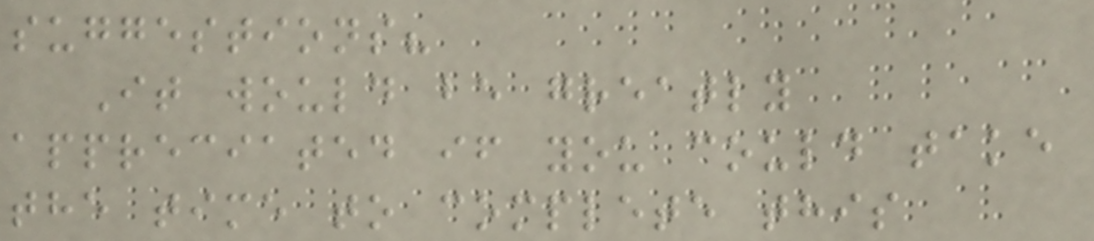suggestions?
It would be greatly
appreciated if you could take
the time to complete this
